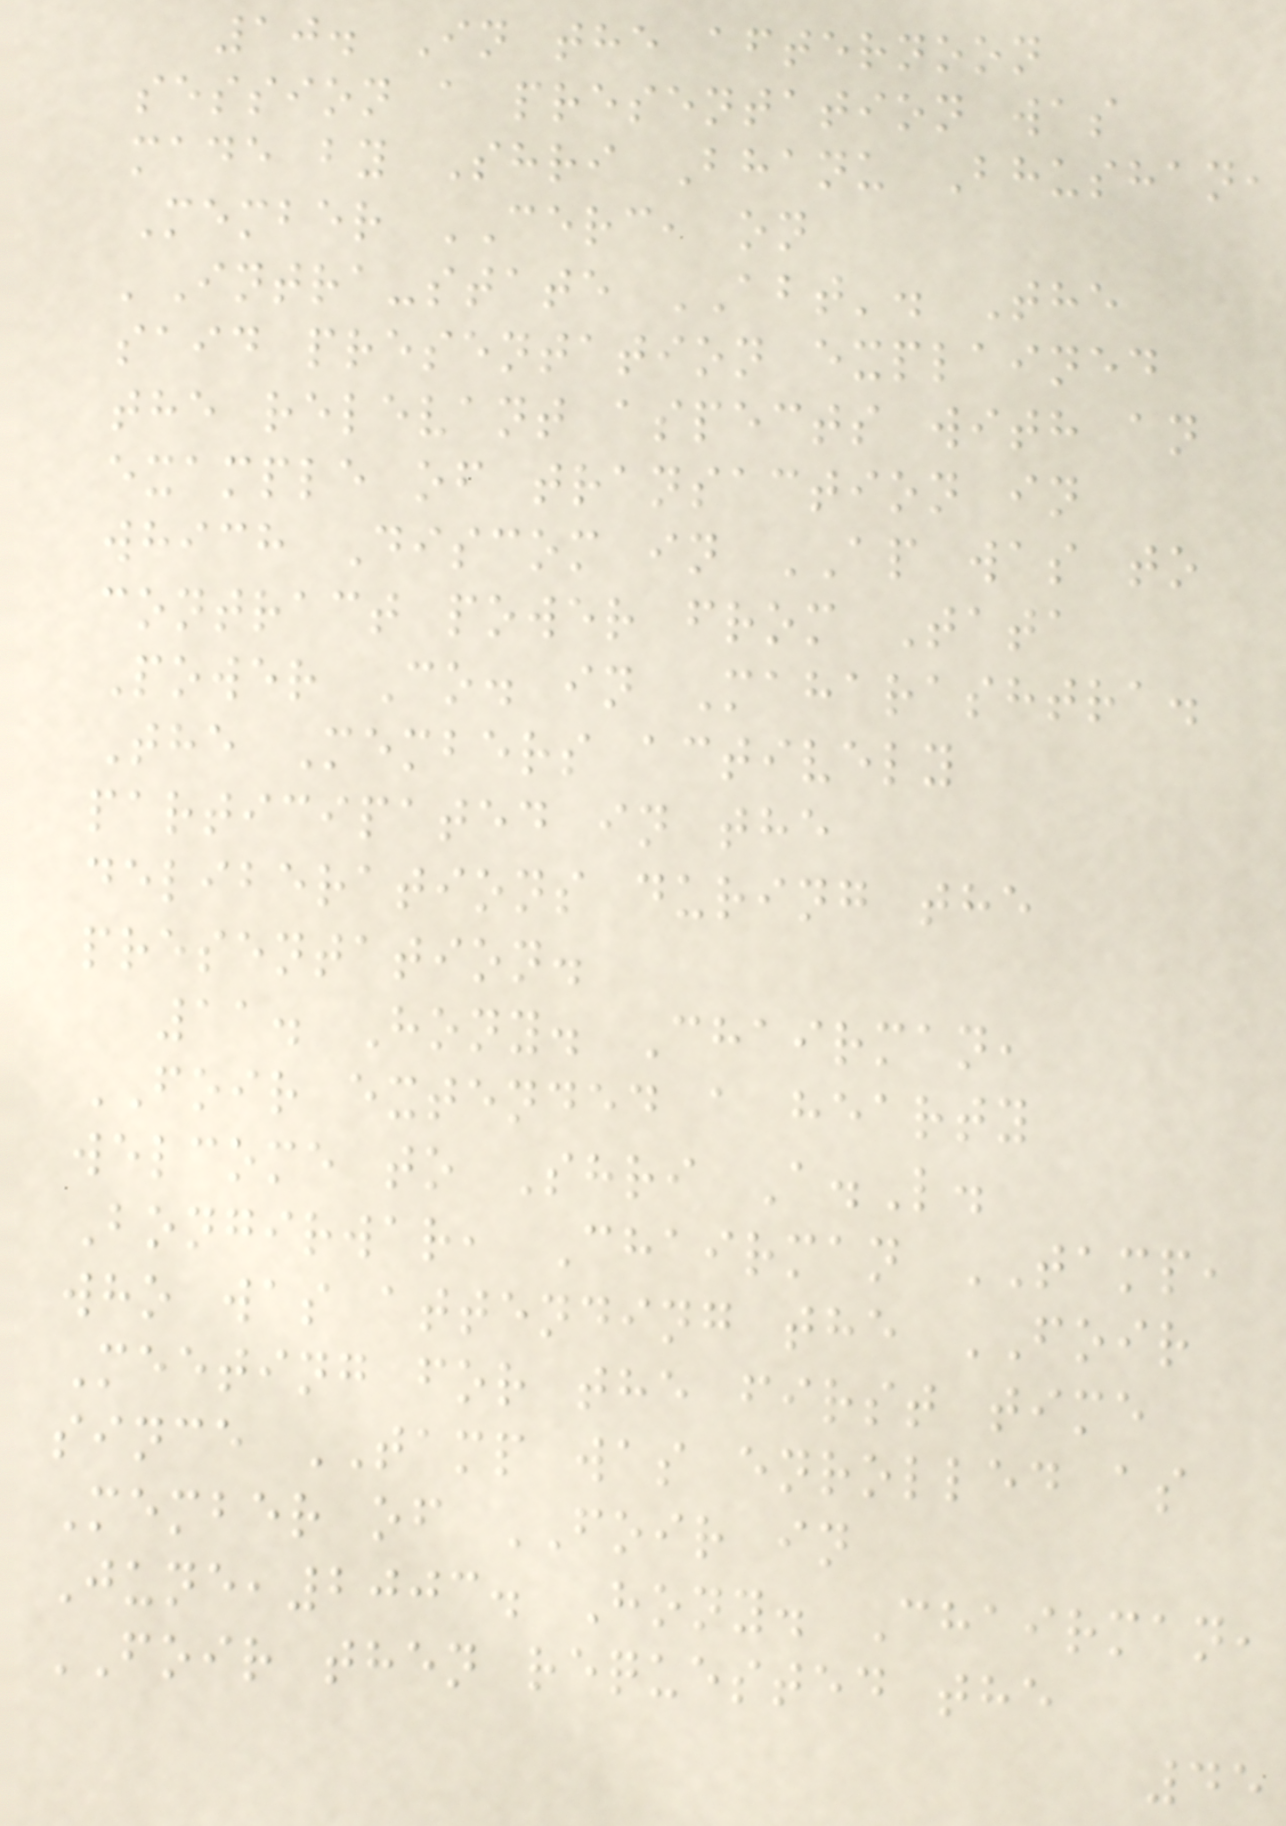10. In the afternoon
session a presentation was
made by Shri Bhanu Bhushan,
Member CERC, on
'Intra-state ABT'. The
said presentation explained
the relevant aspects with an
example of transaction in
which Discom in AP was to
contract power from Tata
Power Co. in Maharashtra.
The Members actively
participated in the
deliberations during the
presentation.
11. Hony. Chairman,
FOIR extended a hearty
welcome to Shri A.L.
Bongirwar, Chairman TAMP,
who was attending the FOIR
Meeting for the first time
since TAMP was enrolled as
Member of FOIR in
June,2003. Hony. Chairman,
FOIR then requested the
45
